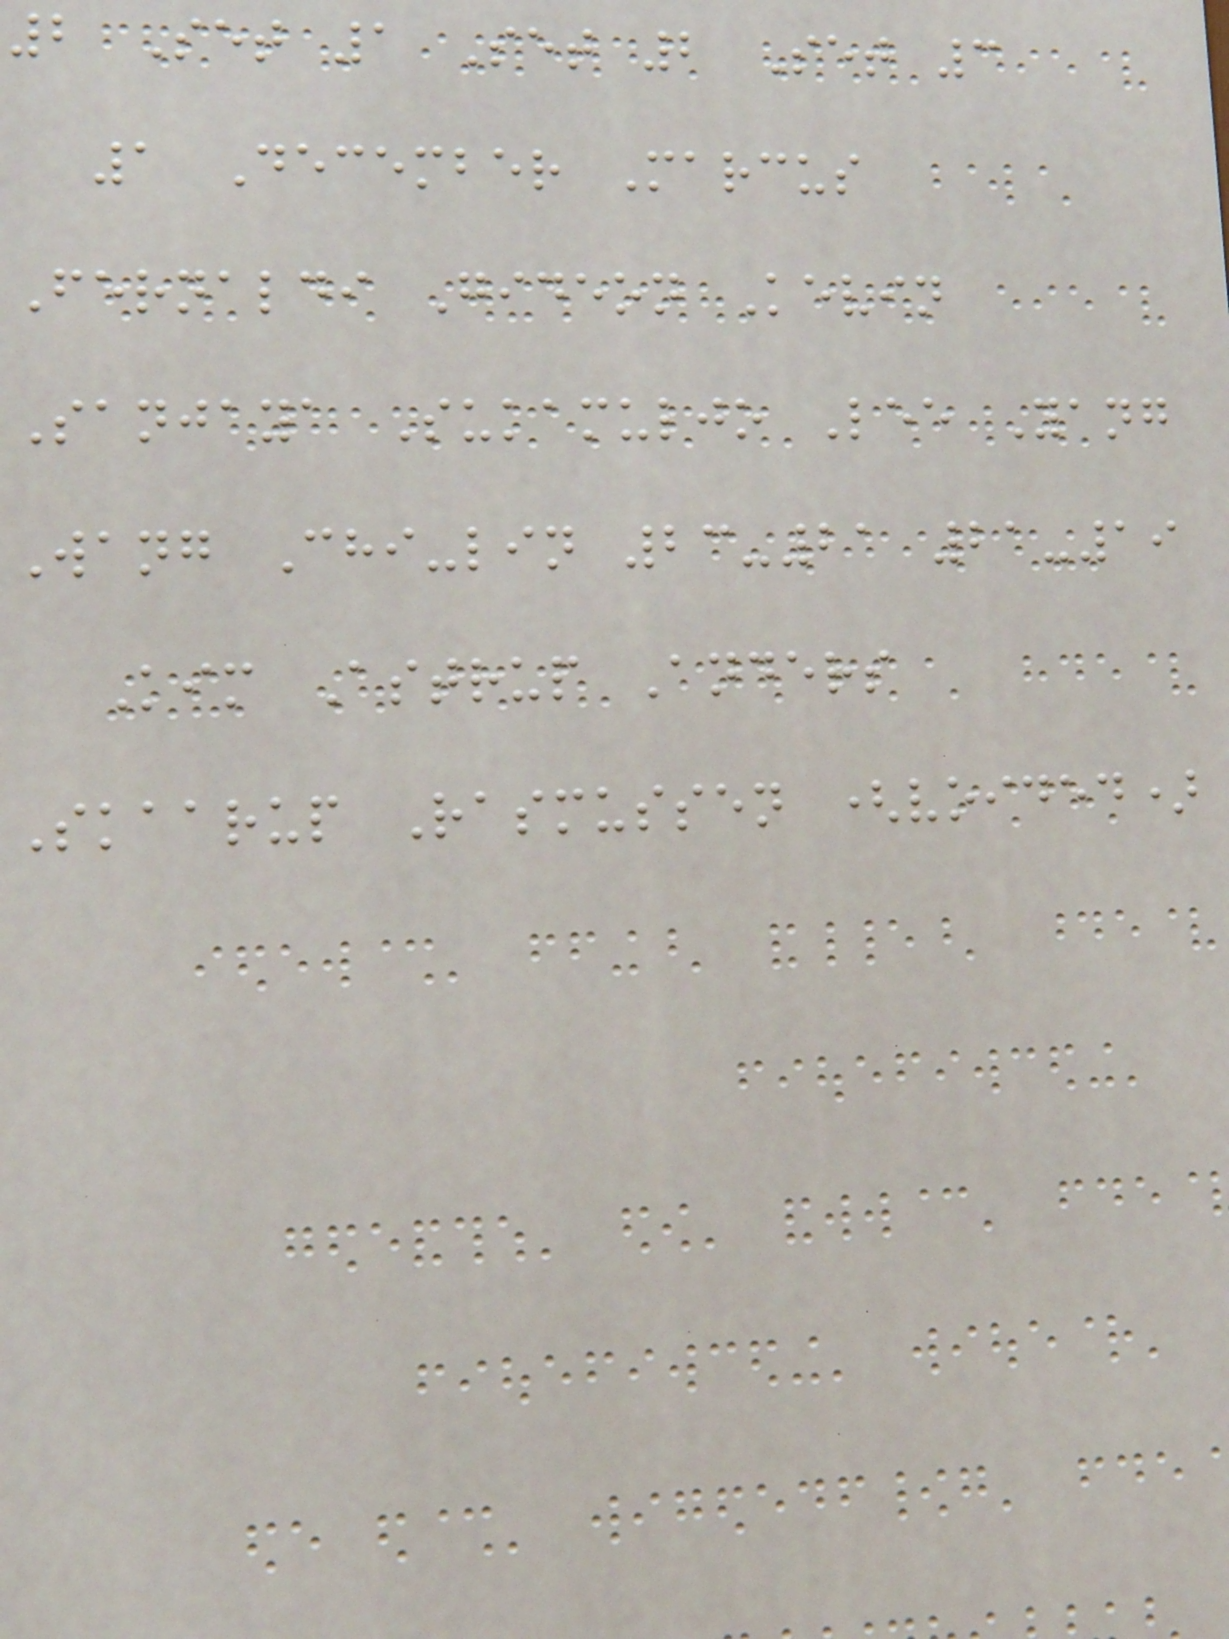2 Set 1 Set 2 Set 3
1 December Marcus
Fernaldi Gideon Kevin
Sanjaya Sukamuljo Lee Yang
Wang Chi-lin 23-21 21-19
Kim Astrup Anders
Skaarup Rasmussen (voided)
